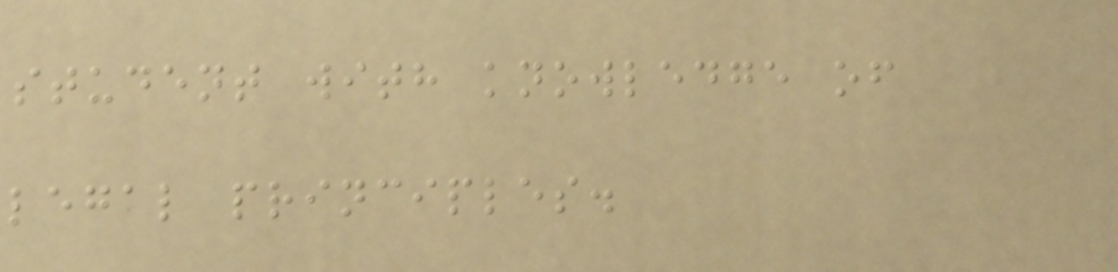student with knowledge of
legal principles.
